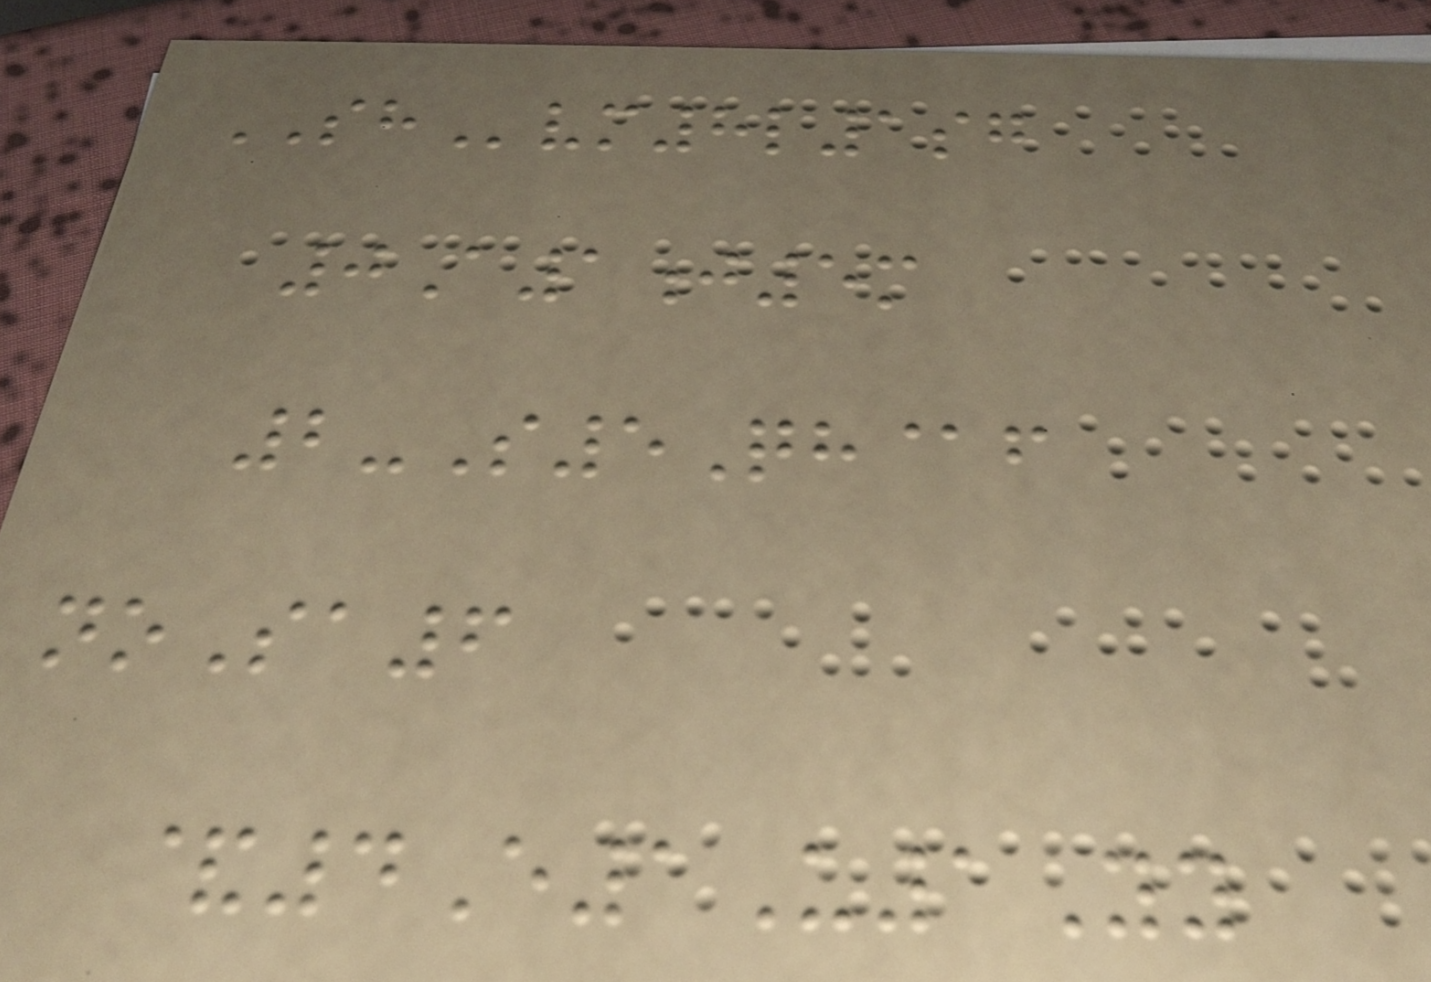SHvm8l1sg
0A1j5m
2-S5Qh@f
noSa6
&4E1U1Yy
